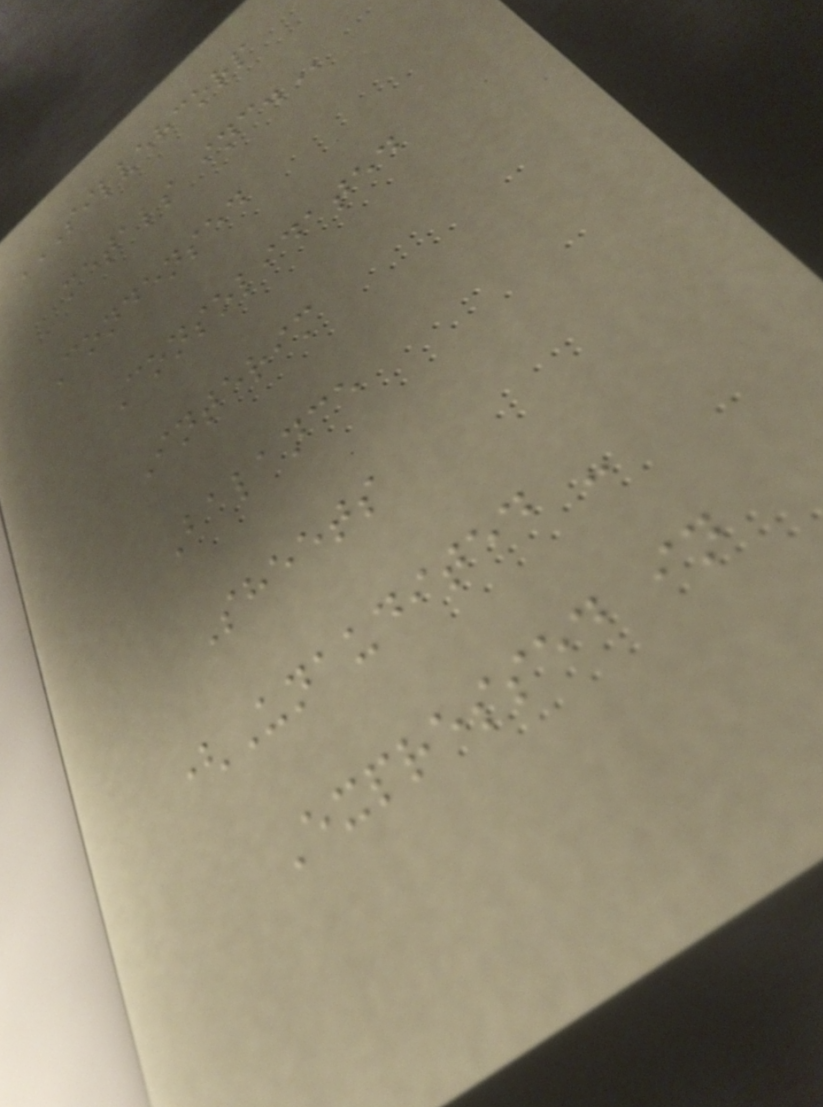SILVERCORP
METALS INC.
Condensed
Consolidated
Interim
Balance
Sheets
(Unaudited -
Expressed in
